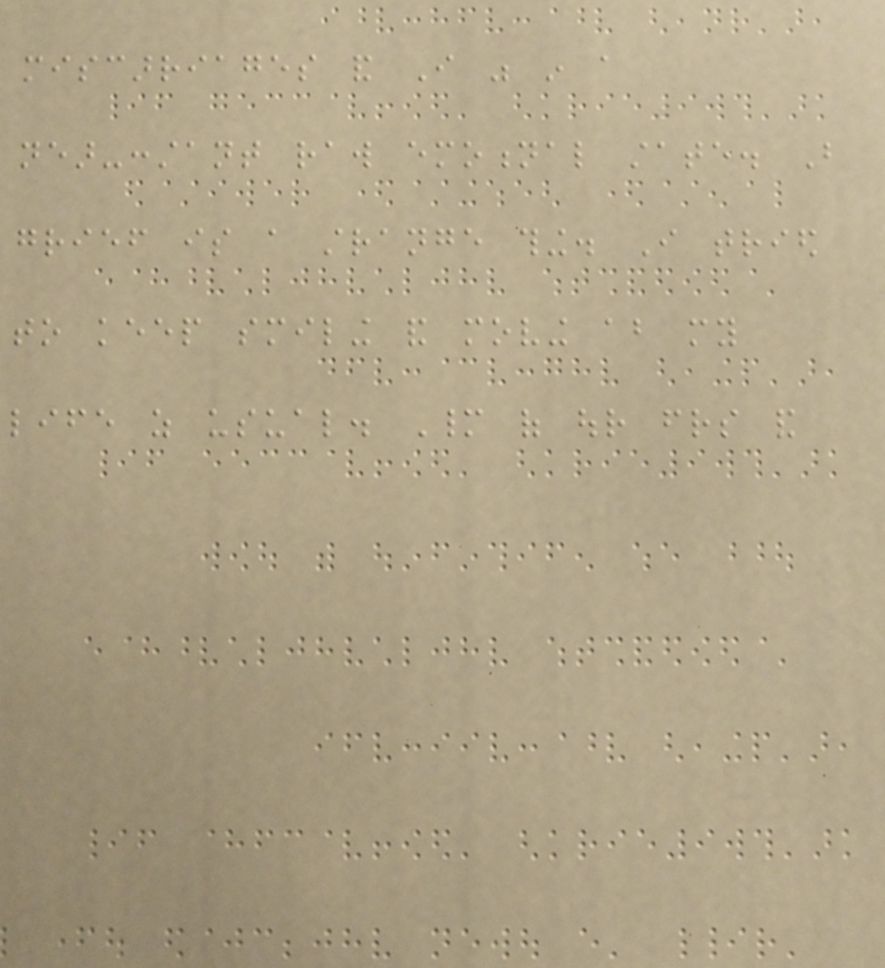miscarriages and I was in a
near-constant raw emotional state. But
grief is a strange thing. I tried
to keep smiling and moving about my
life as usual. Many of our friends and
